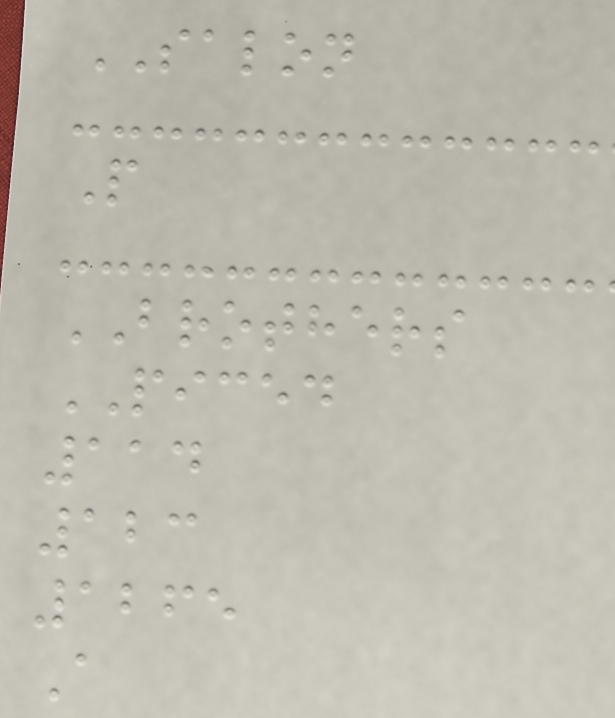SALON
P
BROTHERS
PICED
114
123
1265
A
